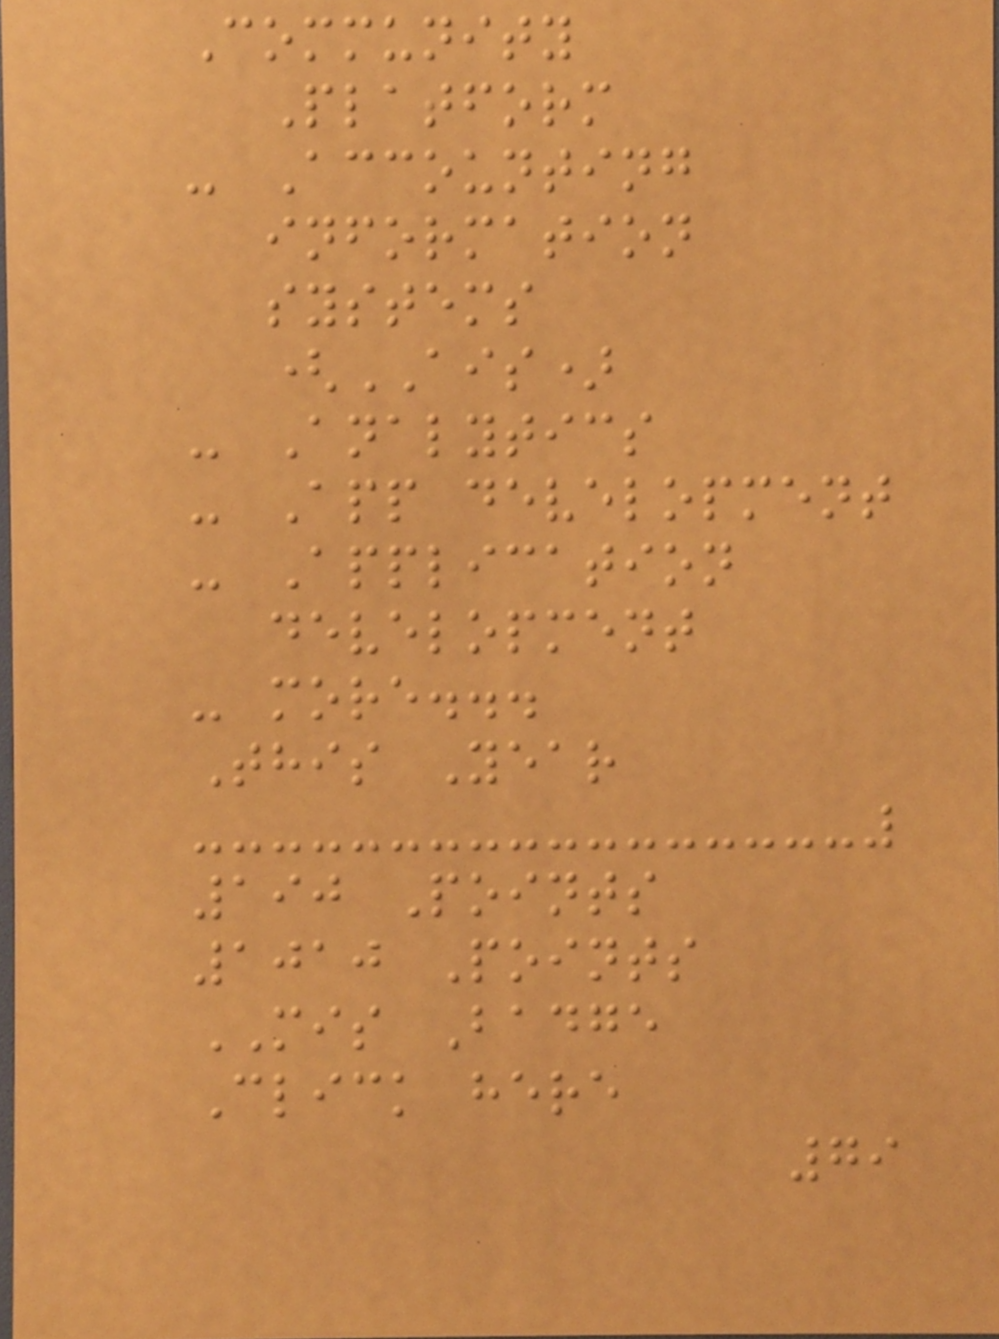Community
Platform
- Accounting
information
systems
(AIS)
- Analytics
- App development
- Application
development
- more...
This Year
190 Points
1010 Points
MIS Badge
Click here
79
